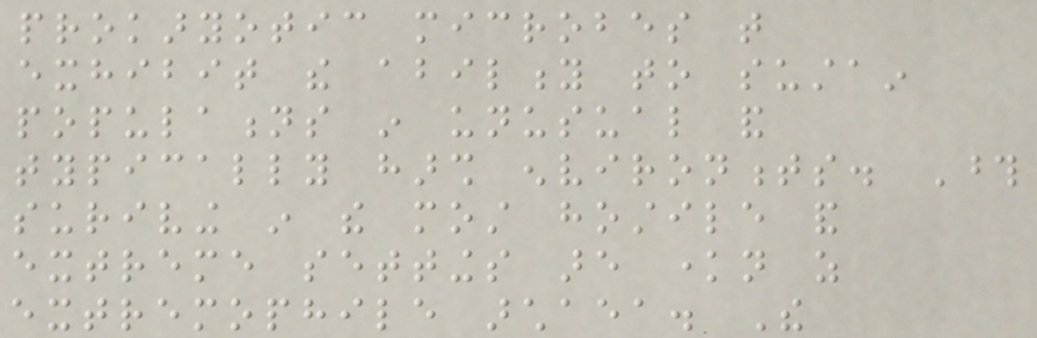prokaryotic microbes that
exhibit the ability to sustain
populations in unusual and
typically harsh environments. Those
suriving in the most hostile and
extreme settings are known as
extremophile archaea. The
